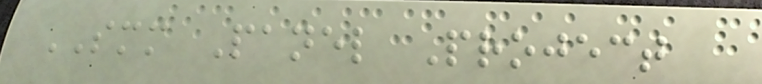SMM Panel Project
